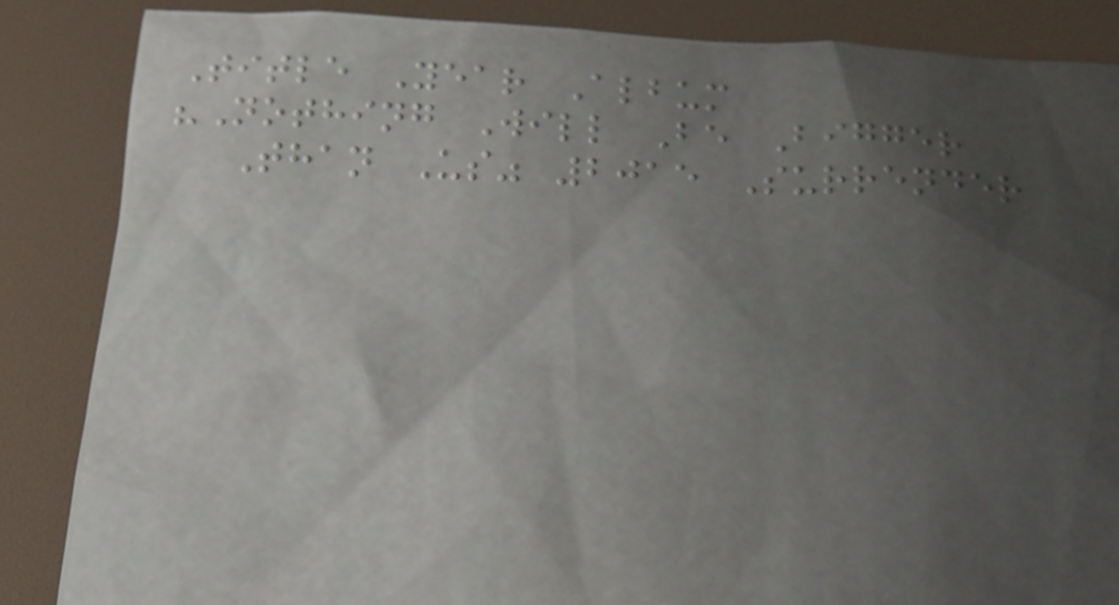Title Year Album
"Nothing Will Be Bigger
Than Us" 2015 Surrender
